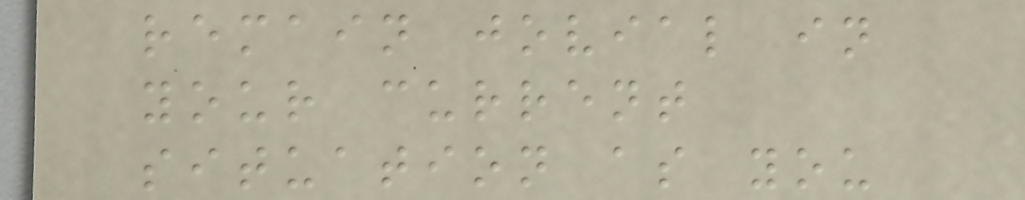remain jovial in
your current
situation as you
